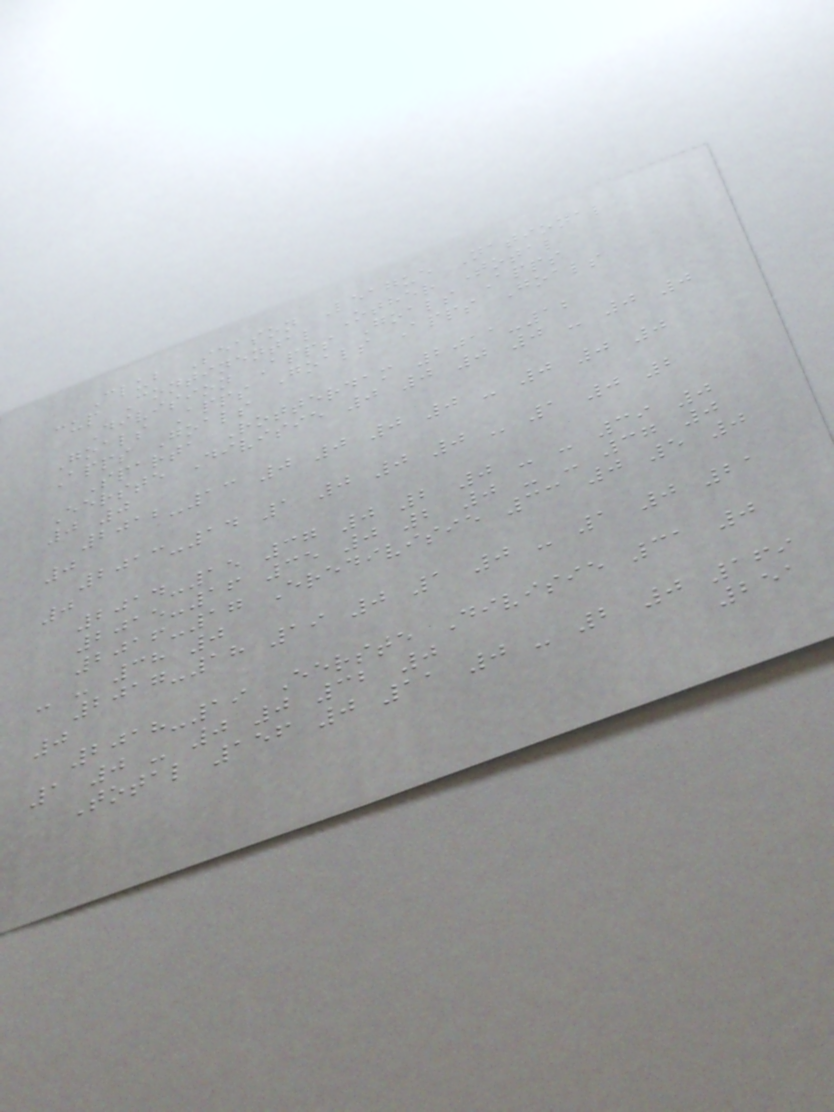Club Season League National
cup Continental Other Total
Division Apps Goals Apps
Goals Apps Goals Apps Goals
Apps Goals
Sparta Rotterdam 2011-12
Eerste Divisie 0 0 0 0 - 0 0
0 0
2012-13 0 0 0 0 - 0 0 0
0
2013-14 1 0 0 0 - 1 0 2
0
2014-15 37 0 2 0 - - 39 0
2015-16 35 0 2 0 - - 37 0
2016-17 Eredivisie 33 0 5 0
- - 38 0
2017-18 19 0 1 0 - 1 0 21
0
2018-19 Eerste Divisie 31 0
1 0 - 0 0 32 0
Total 156 0 11 0 - 2 0 169
251
